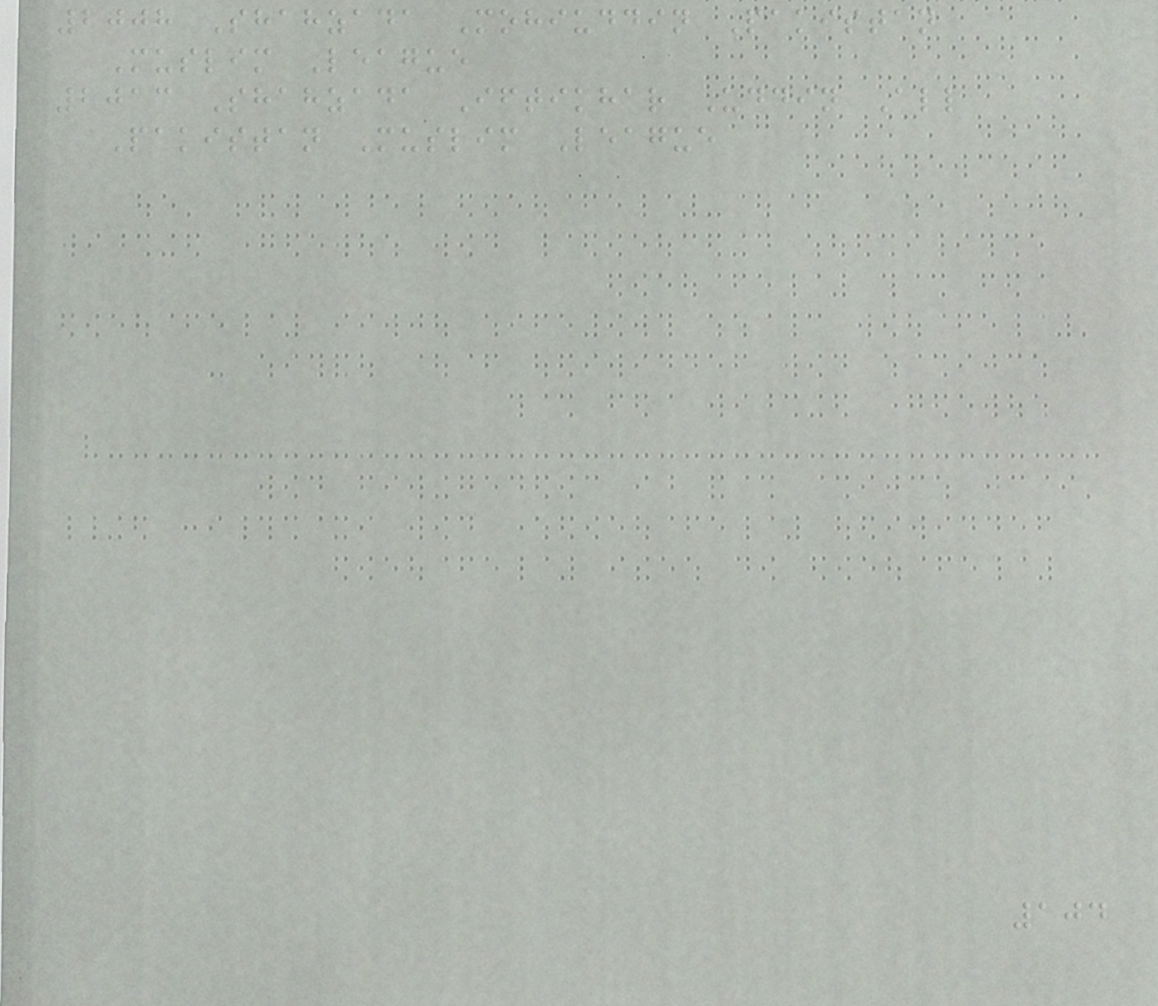2008 Shahzada Mohiuddin Pakistan
Muslim League
2013 Shahzada Iftikhar Uddin All
Pakistan Muslim League
104
